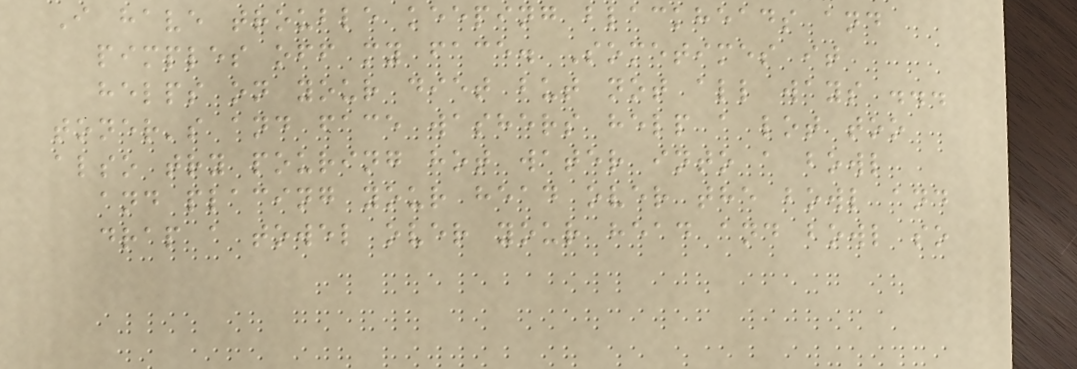I have trouble keeping blackheads and
pimples off my face. Sometimes it
helps on your diet but not all ways ...
toner's and face washers help a lot too
also try pouring hot water into a bowl
and placing your head over the bowl and
drap a towel over your head and bowl so
